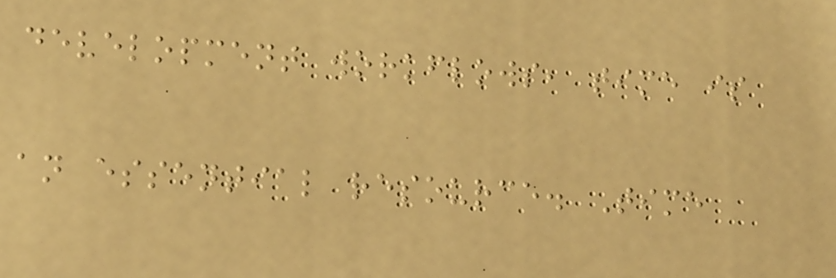development workflows, time is
an essential resource. Time
